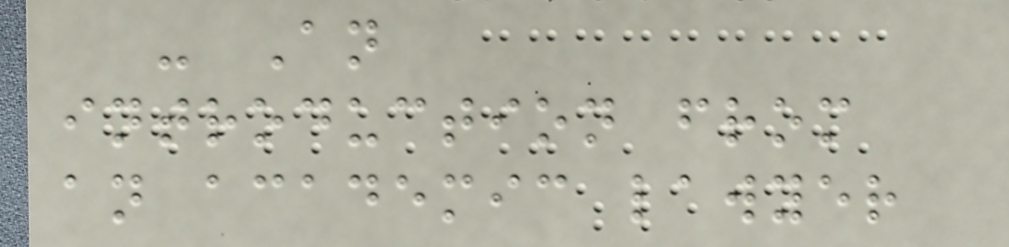- An
introduction from
an academic lawyer
